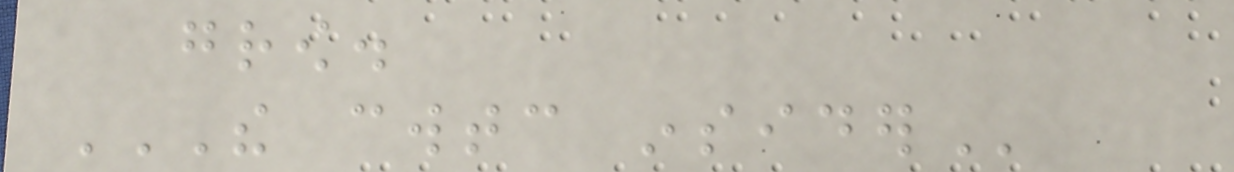grow.
THE CWTC INSIDER
